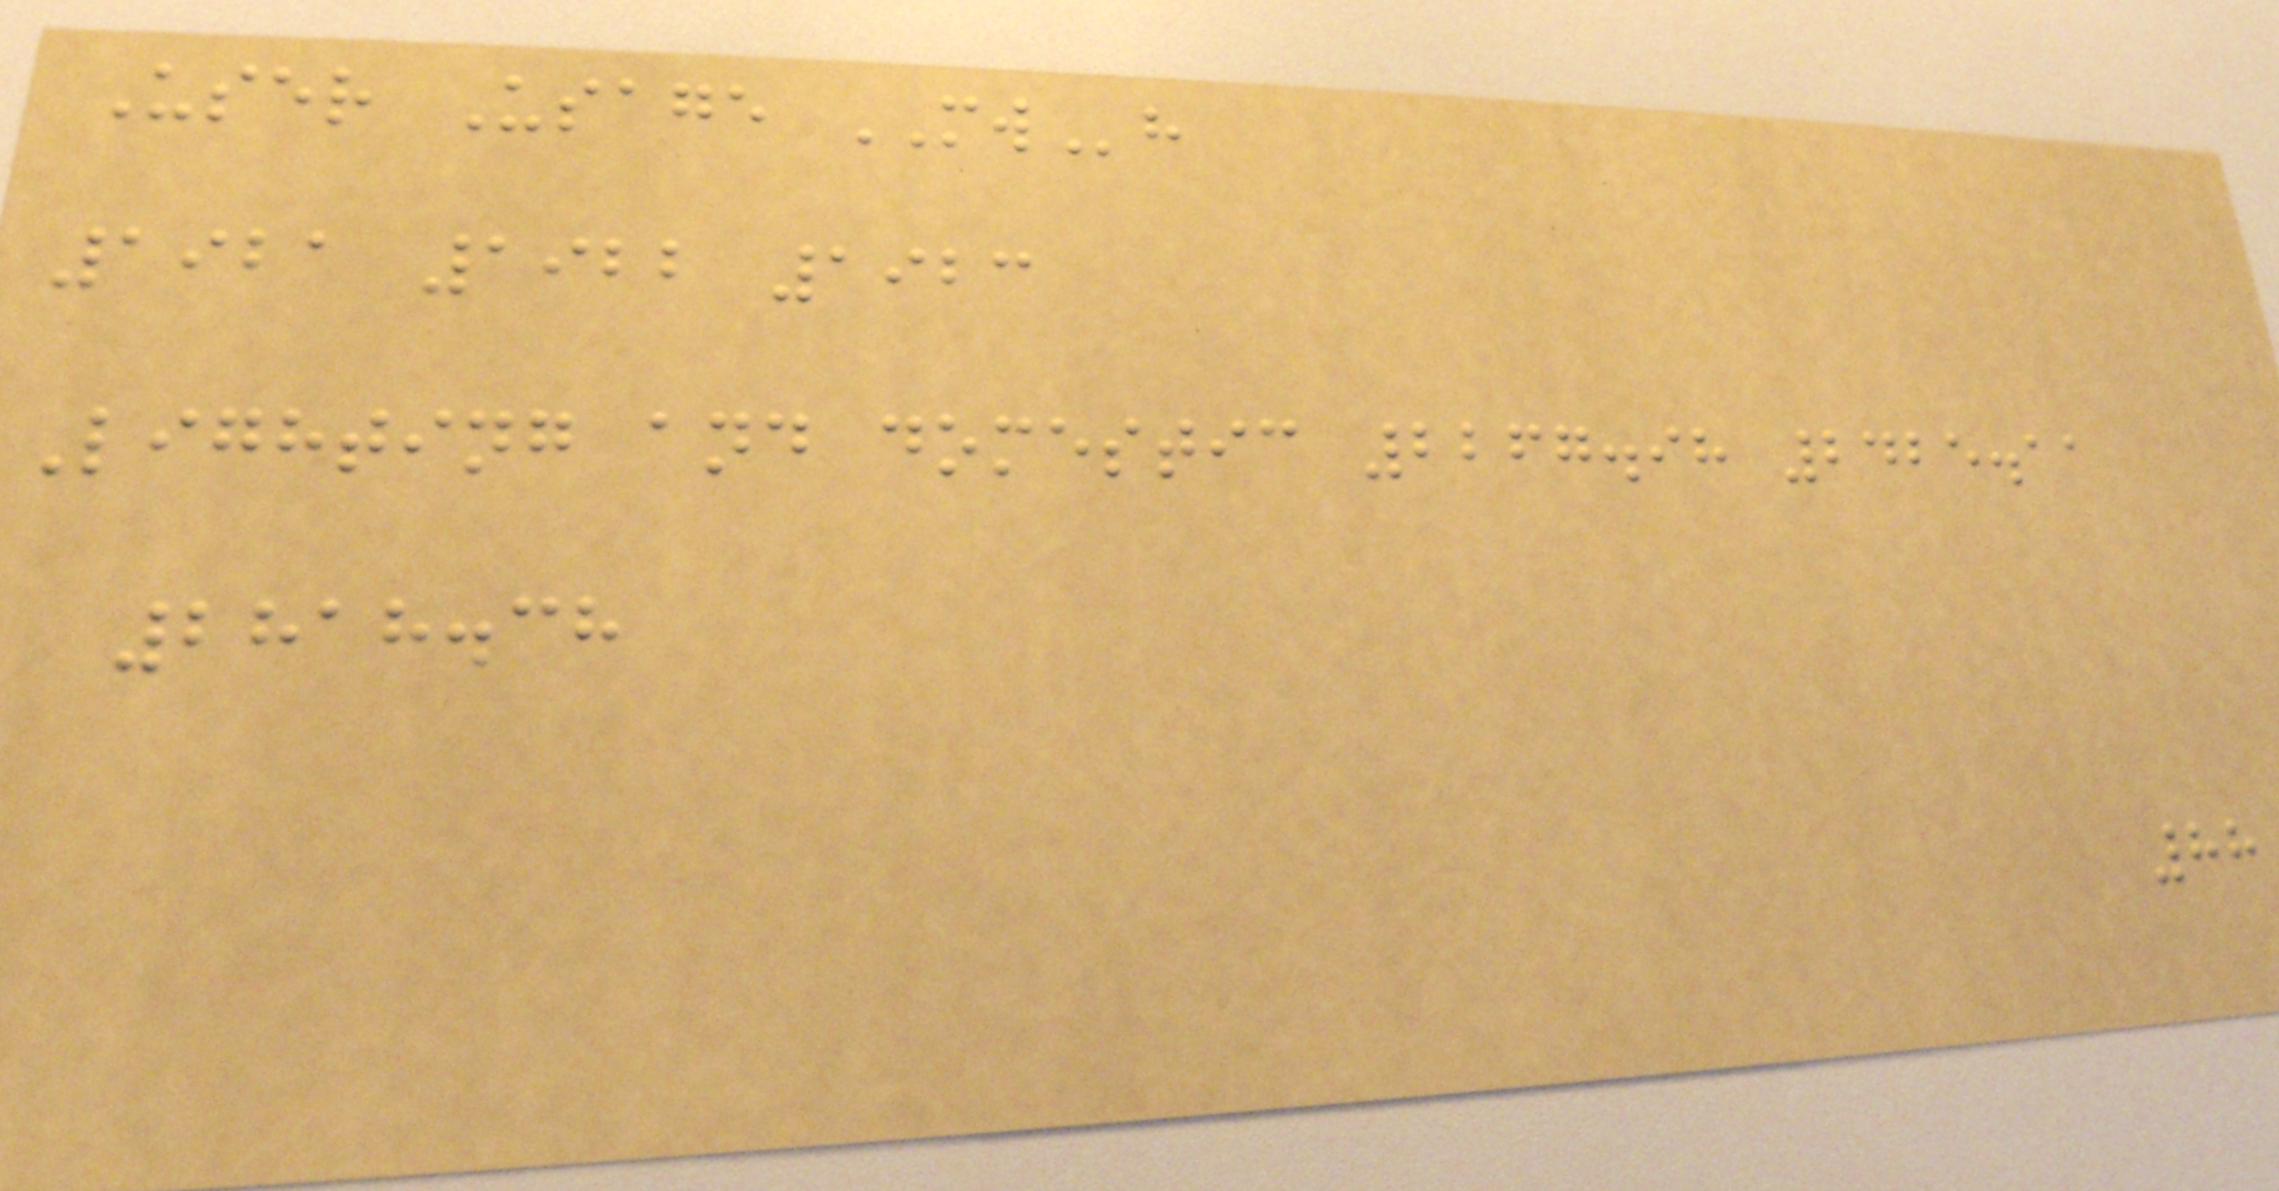User Usage MWh
1921 1922 1923
Lighting and domestic 2267.98 2425.11
2818.38
88
